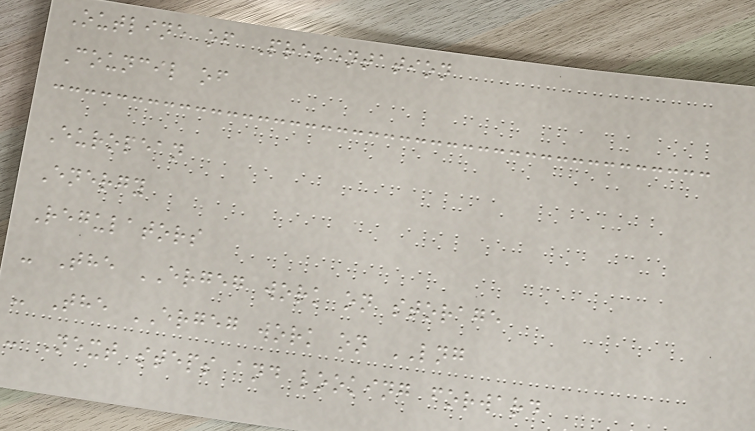Outline of Presentation
Council of
European
Energy
Regulators
- The ERGEG work on storage
- The ERGEG work on LNG
- Next steps and looking forward
